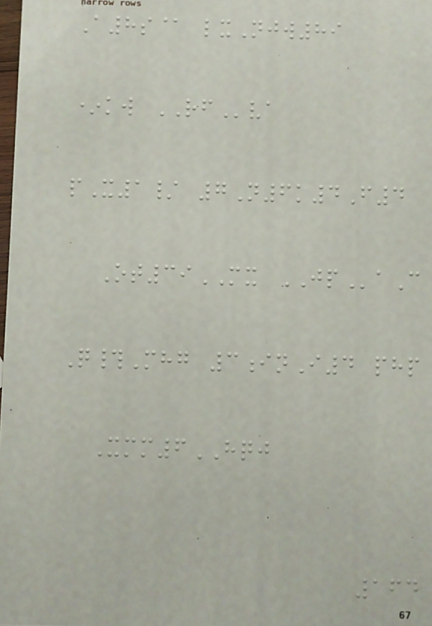A8s@ lxNjw89
*kw RFva
pX1/ 7N6k4F4
Ot39MX JPaC
Q#Mhg 3inI4 php
Xmm6HQJ
164
